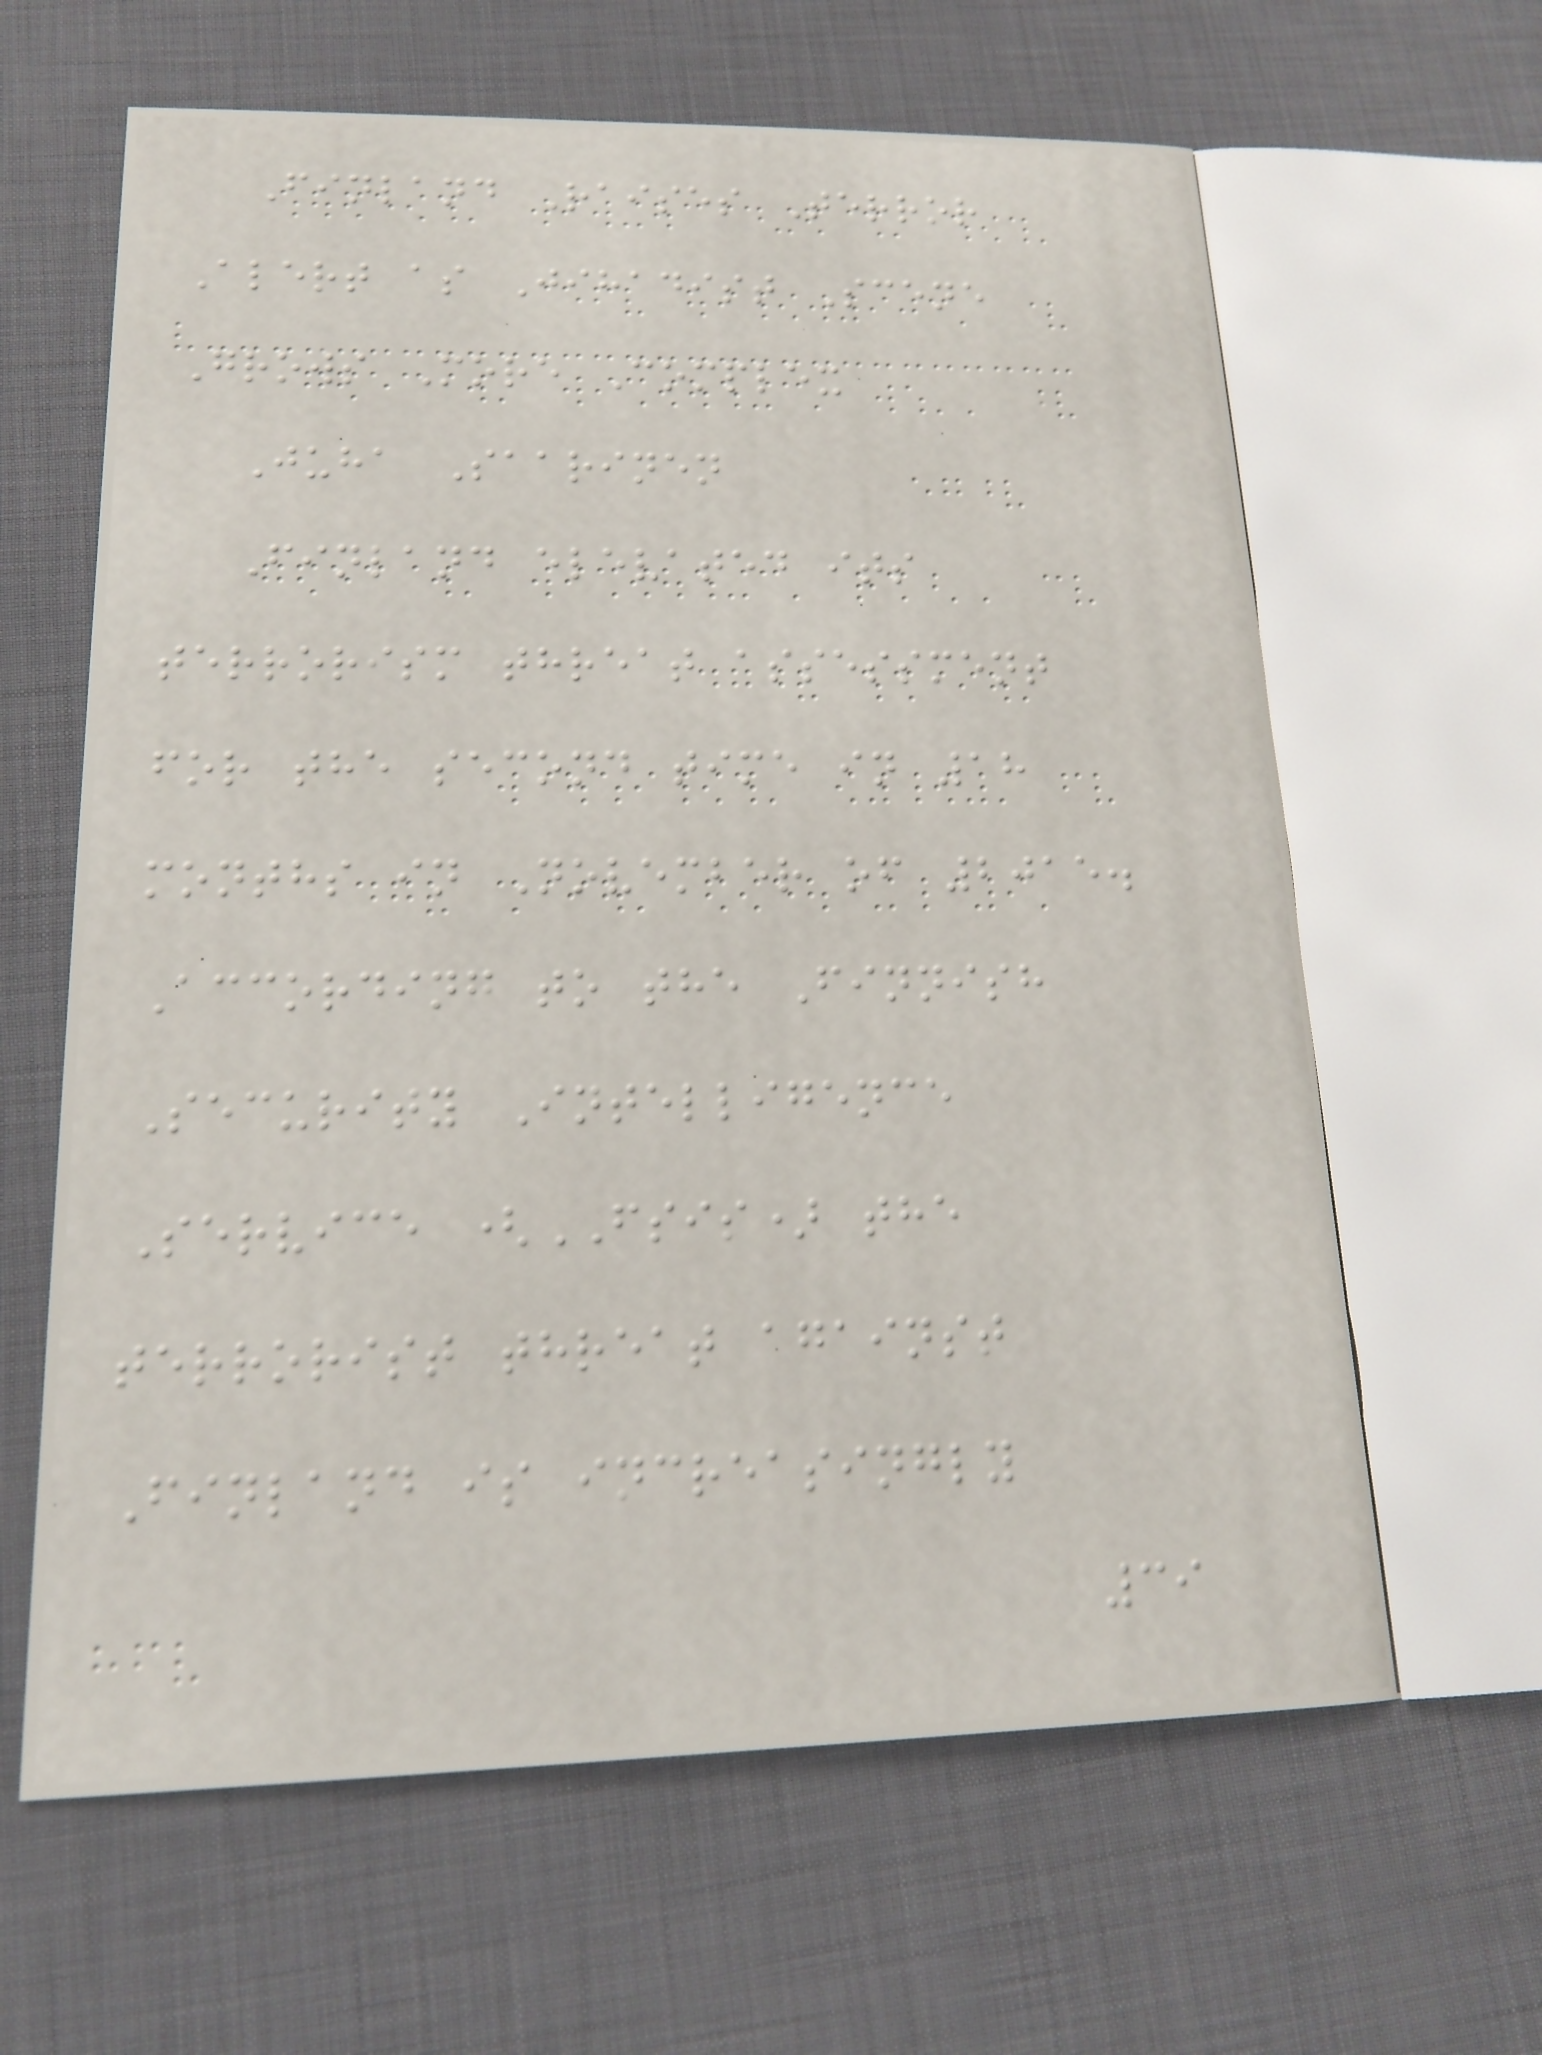Finland Raises Terror
Alert as Jihadist Scene
Grows More Complex
Juha Saarinen
Finland elevated its
terrorism threat assessment
for the second time in 18
months in November of 2015.
According to the Finnish
Security Intelligence
Service (FSIS) the
terrorist threat against
Finland is increasingly
39
